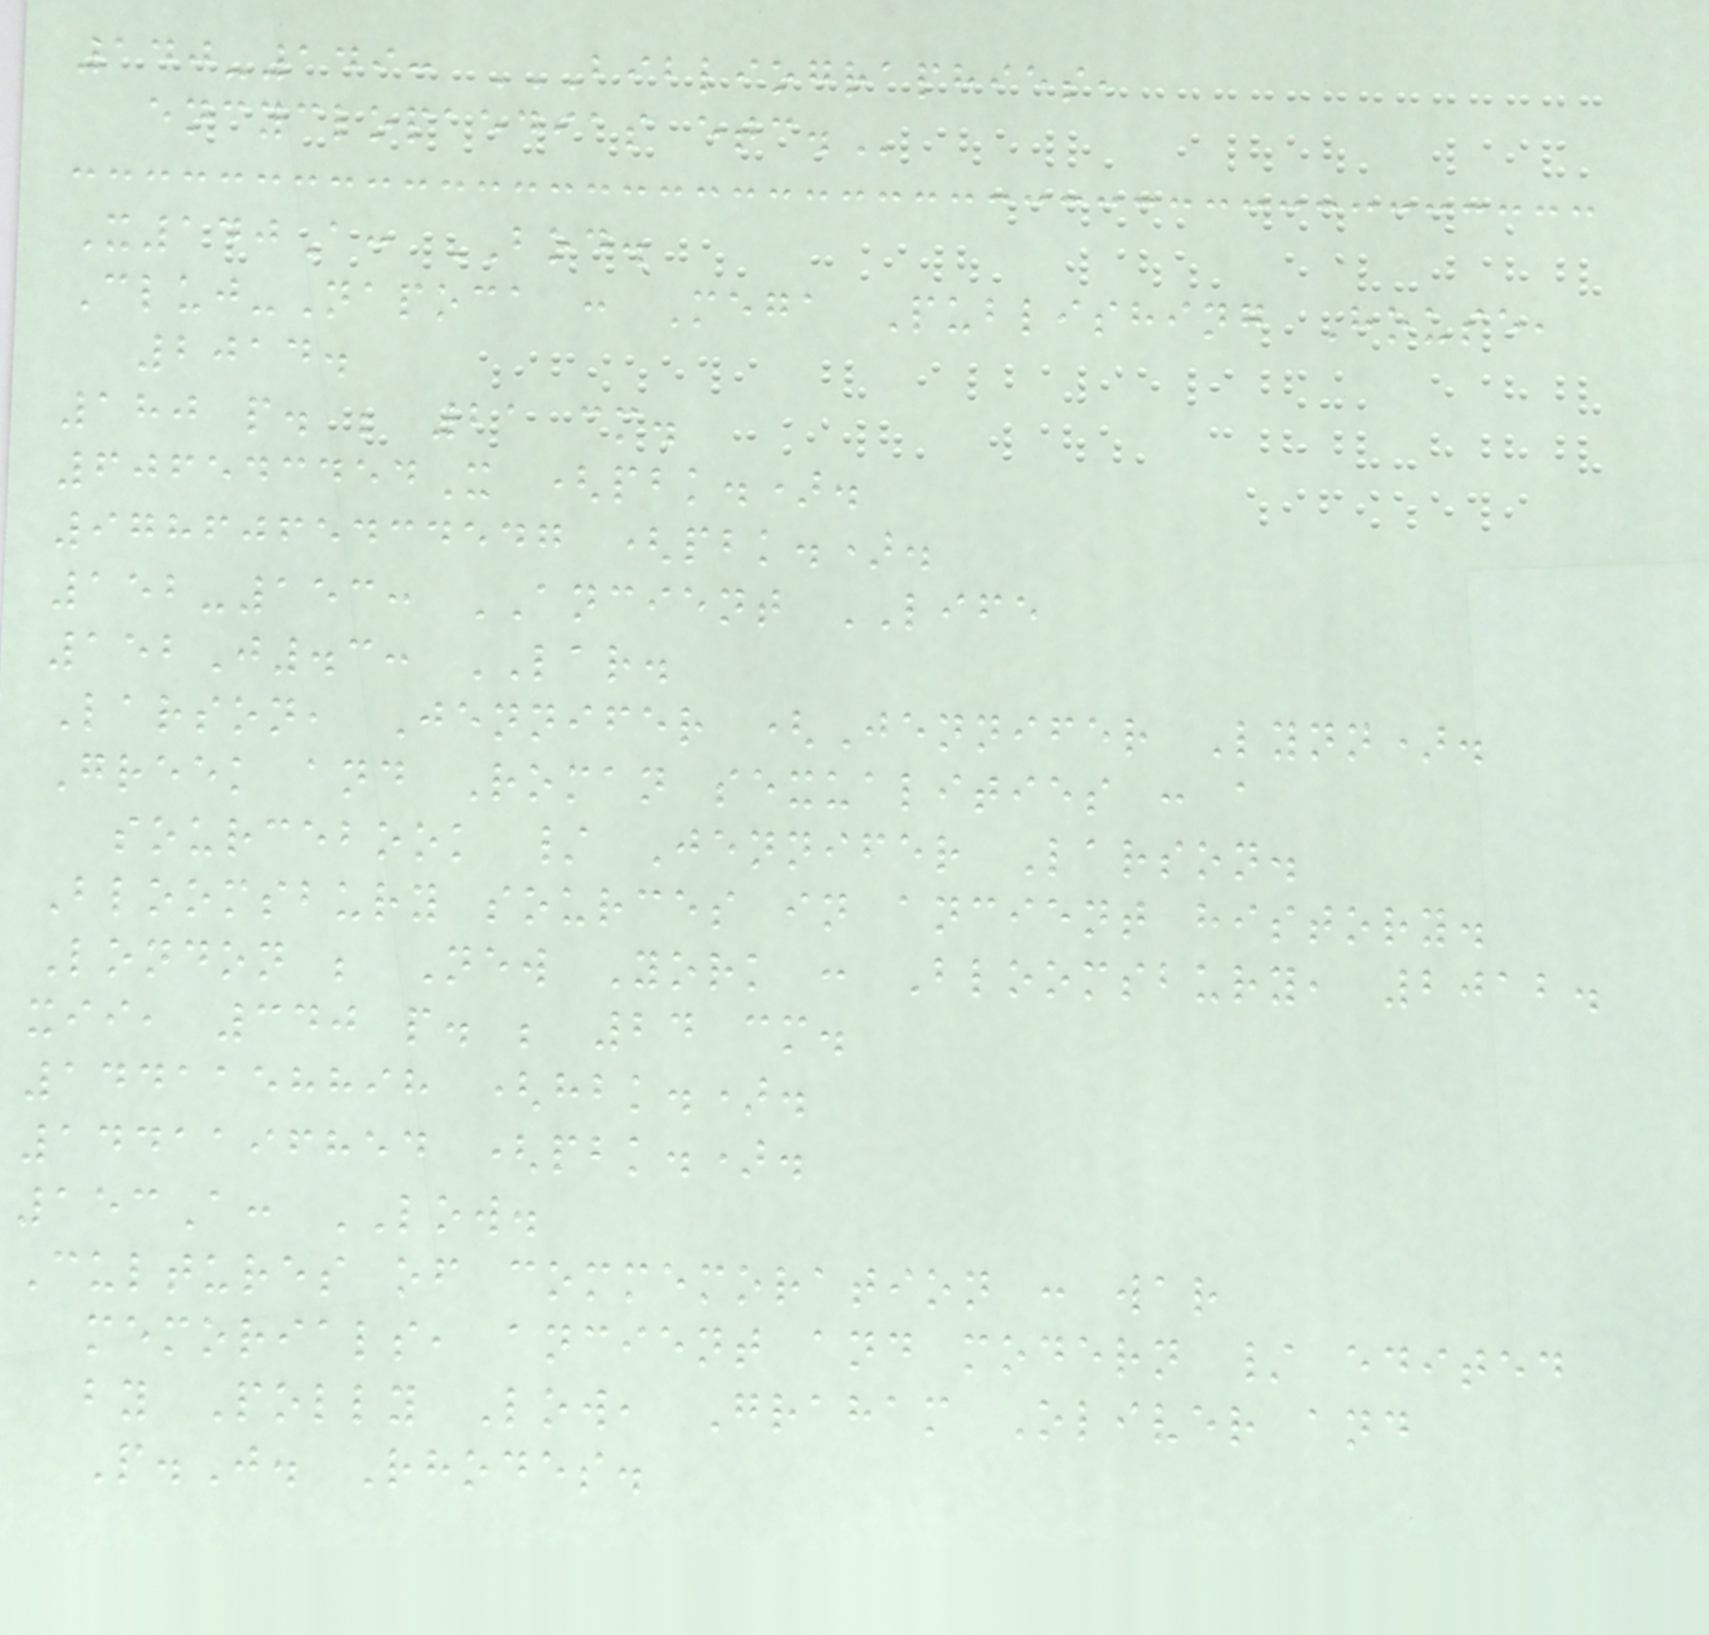140-149: BIBLIOGRAPHIES,
ENCYCLOPAEDIAS ETC.
X140A: BOD.
Cluj-Napoca : Mega Publishing House,
2014.
180 p. ; 21 cm.
606543454X (pbk.).
9786065434547 (pbk.).
152-153: ANCIENT LIFE
152J.3: LAR.
Larson, Jennifer (Jennifer Lynn).
Greek and Roman sexualities : a
sourcebook / Jennifer Larson.
Bloomsbury sources in ancient history.
London ; New York : Bloomsbury, 2012.
xii, 340 p. ; 24 cm.
1441158898 (hbk.).
1441196854 (pbk.).
153A: LOW.
Cultures of commemoration : war
memorials, ancient and modern / edited
by Polly Low, Graham Oliver and
P.J. Rhodes.
